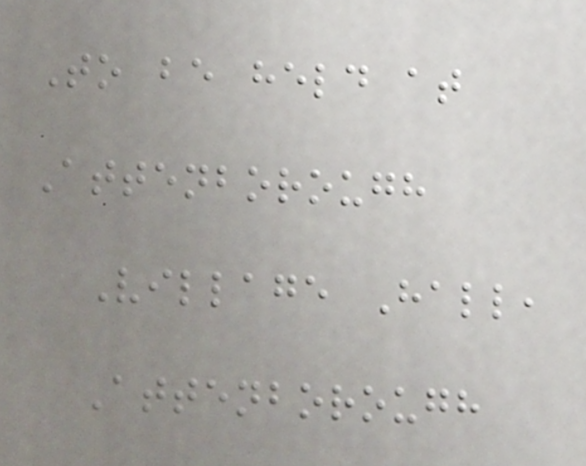To be held at
Attenborough
Village Hall,
Attenborough
